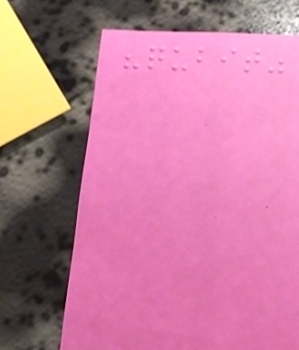"qubit"
